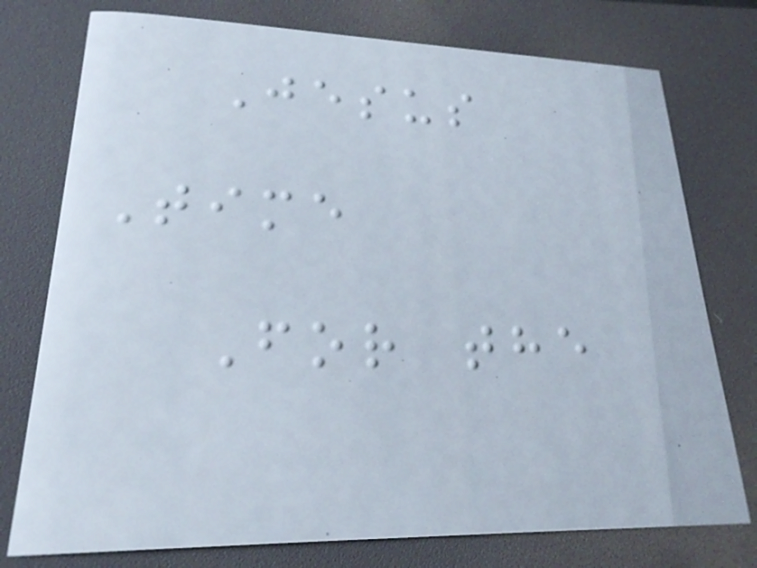Jesus
Time
For the
